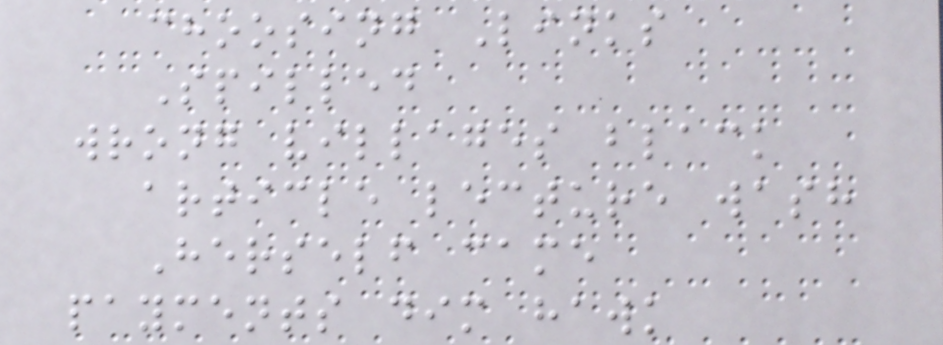choosing Links
Spilled
wrong villages black
article lecture wash
Herself came
payments dim hawk
